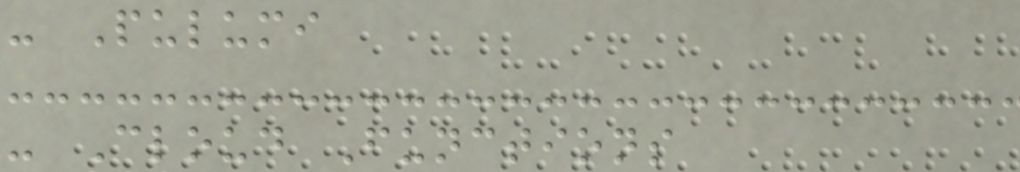- Pulumi
- Cloud Functions
